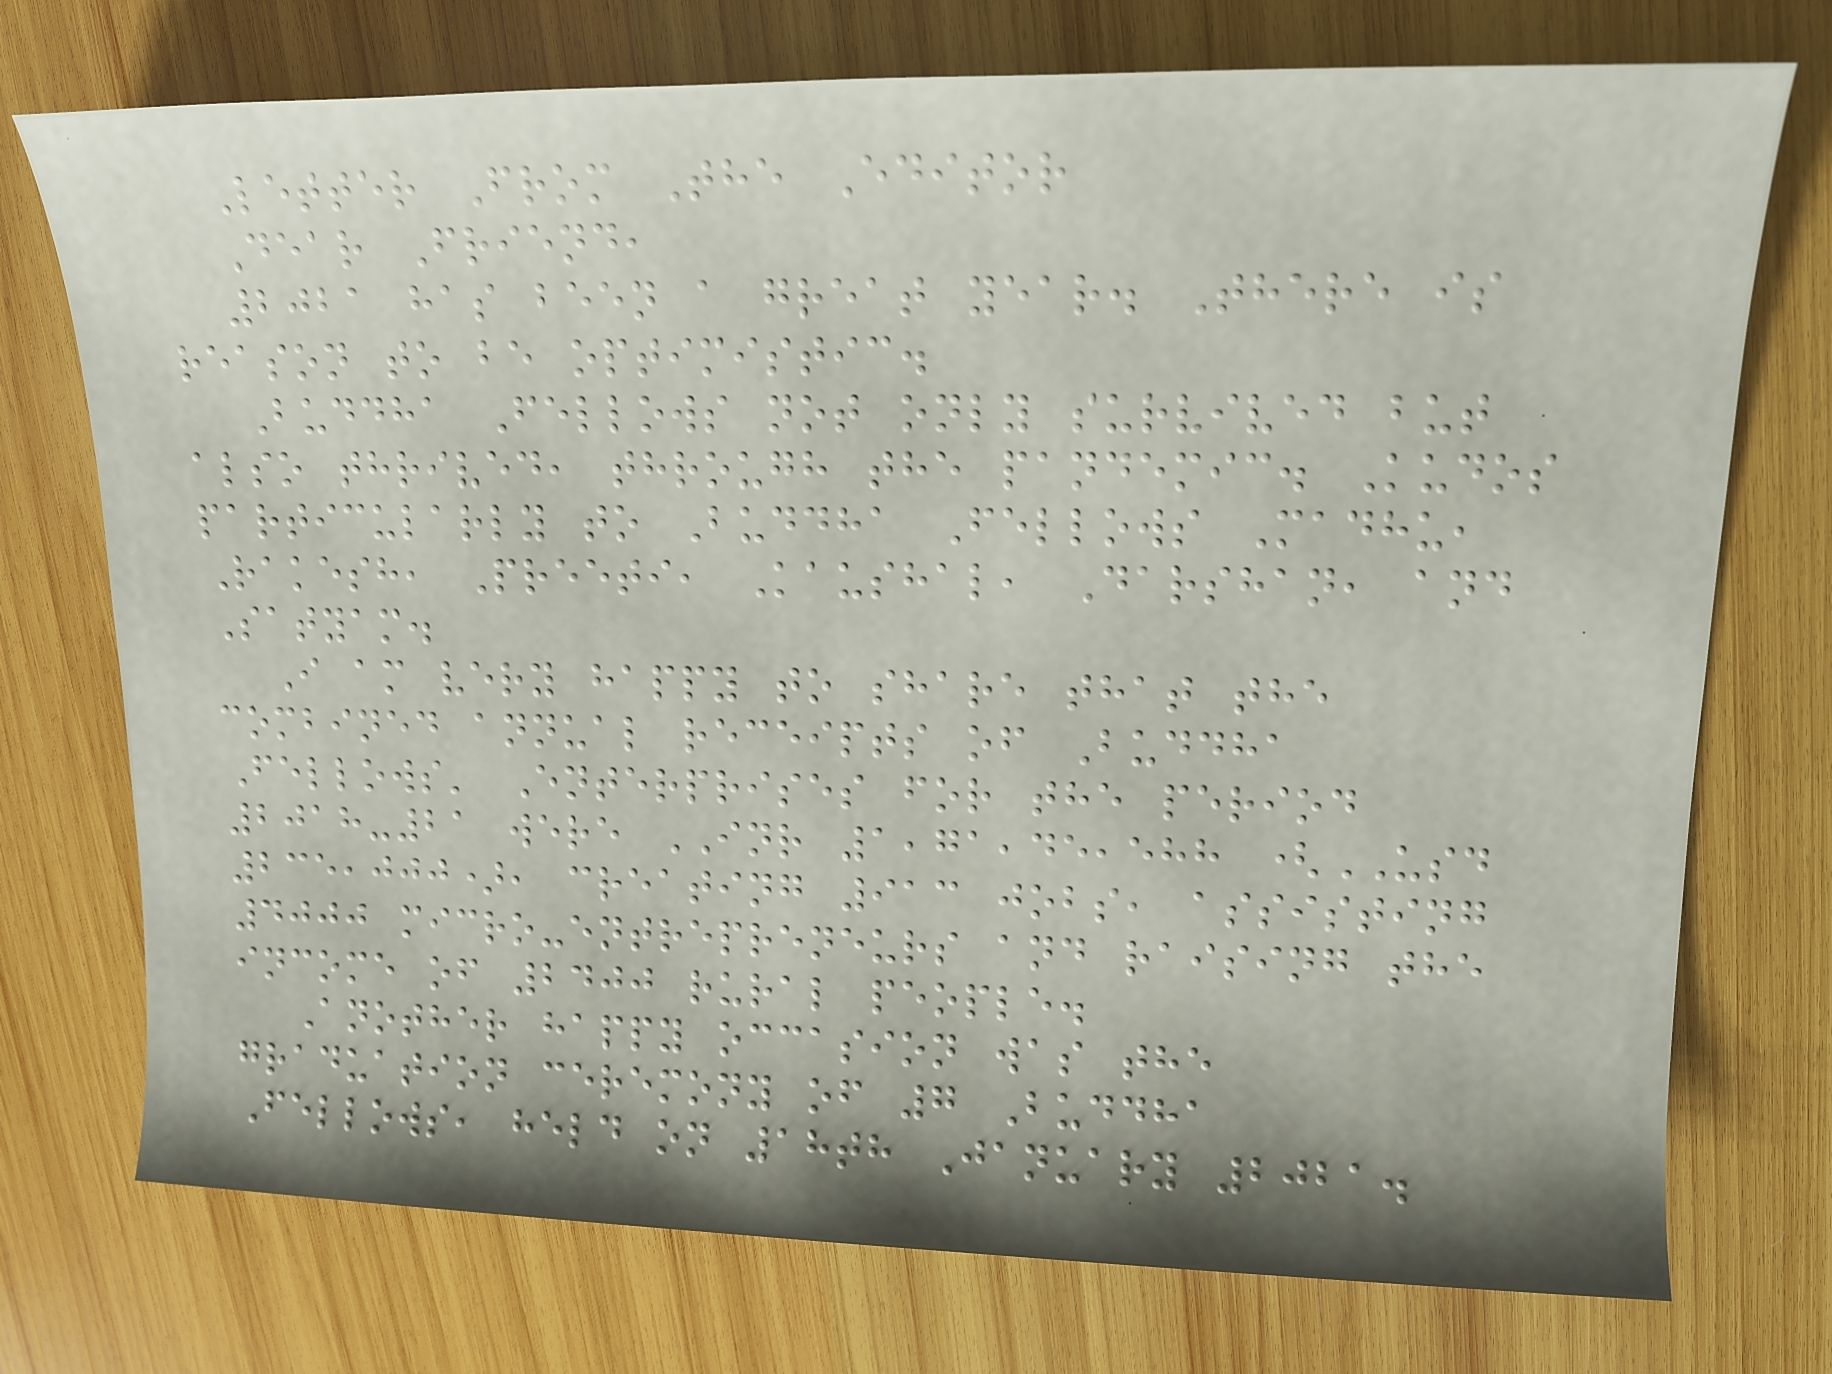Letter From The Editor
Dear Friend,
2021 has been a great year. There is
reason to be optimistic.
Buddha Fellows not only survived but
also thrived, through the pandemic. Kudos
particularly to Buddha Fellows Madhu,
Rakesh, Preeti, Kaushal, Darshan, and
Satyam.
I am very happy to share that the
combined annual receipts of Buddha
Fellows' Enterprises for the period
2018-21 were INR 1,71,45,588 (USD
235,000), creating 913 jobs, assisting
4000 micro-entrepreneurs and raising the
income of 2400 rural people.
Another happy occasion was the
graduation ceremony of 7 Buddha
Fellows, held on 18th January 2021.
